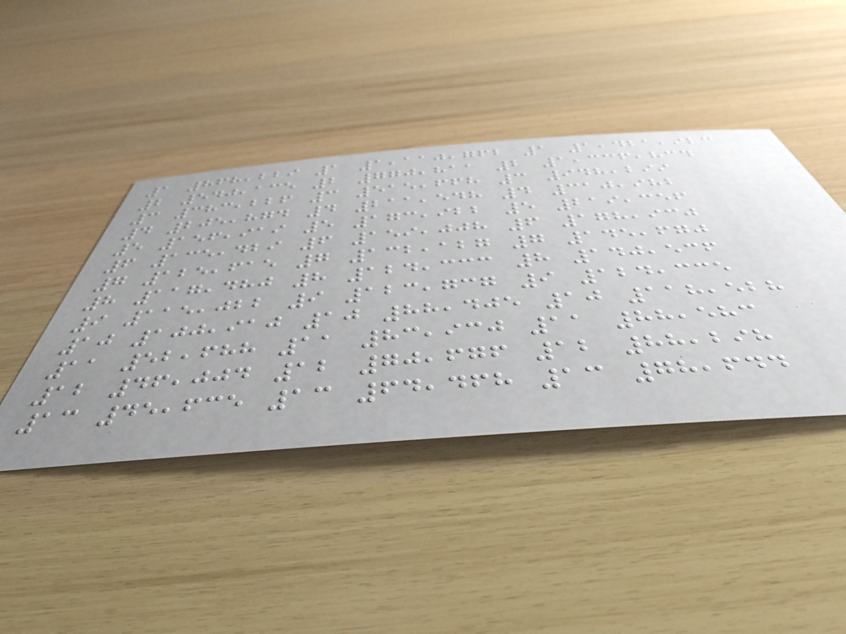1 868,229 1 1,110,762 1 1,421,923
2 540,135 2 770,811 2 1,336,834
3 383,226 3 515,668 3 948,299
4 205,874 4 211,548 4 310,982
5 156,919 5 173,922 5 219,356
6 135,429 6 159,008 6 178,930
7 125,615 7 132,127 7 145,670
8 117,480 8 124,333 8 140,536
9 115,022 9 123,737 9 124,335
10 100,910 10 88,405 10 118,528
11 52,688 11 83,930 11 88,583
12 46,004 12 70,676 12 88,298
13 45,635 13 64,468 13 78,644
